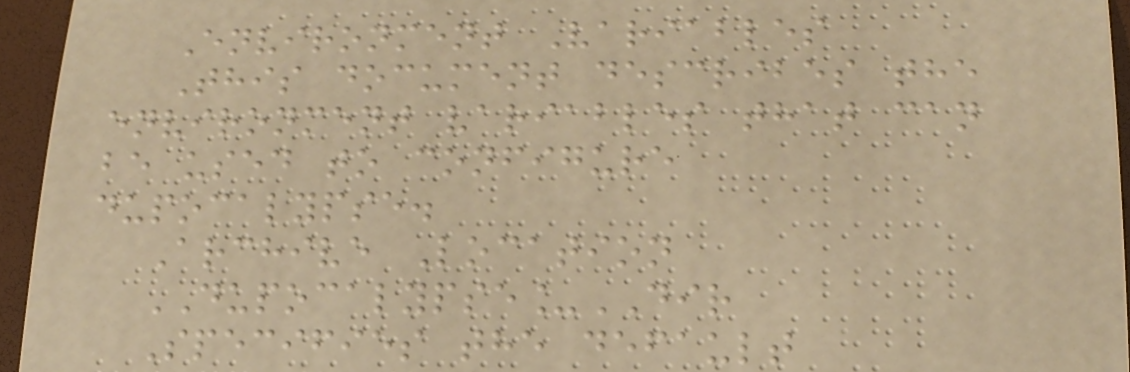Environment Variables
This document describes the
environment variables that can
be used to configure
dupocalypse.
Archive Location
DUPOCALYPSE_DIR
Specifies the default
